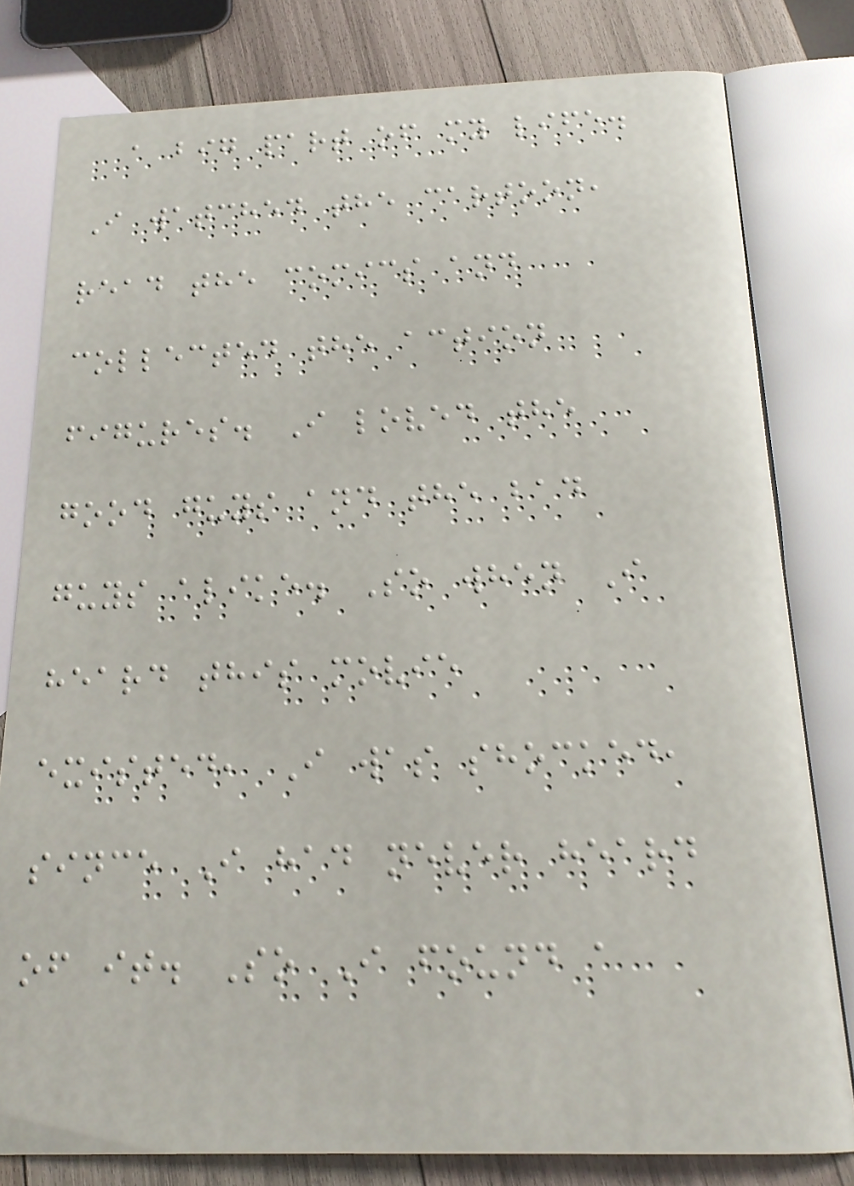a big part of my life.
I watched the cartoon,
read the comics and
collected the action
figures. I loved the
good guys and the bad
guys alike. So when I
heard this movie
existed, I was shocked,
since I had never heard
of it. So I found a
